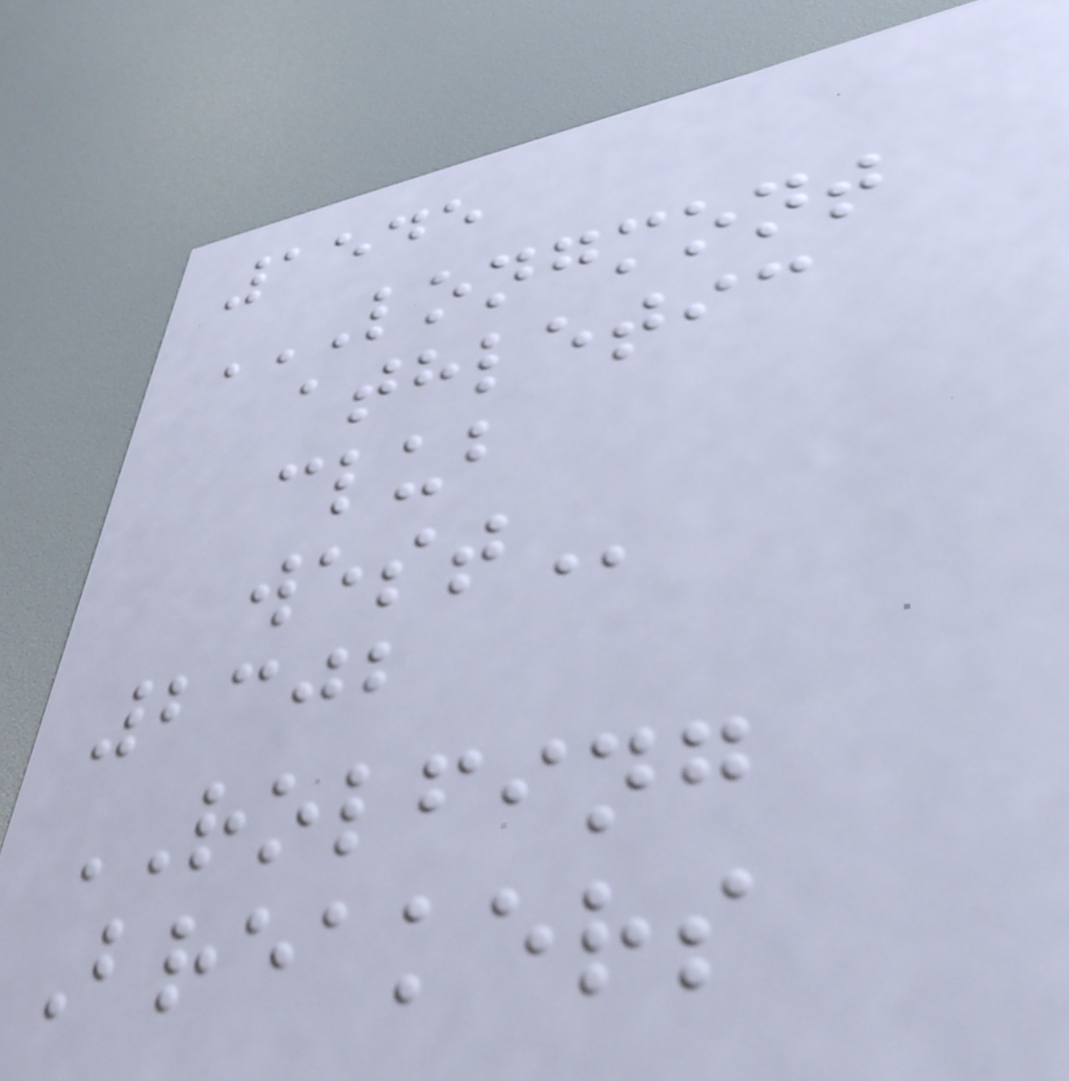1545
LONGMONT
ATHLETIC
CLUB
WEST
2302
ROLFING
Breakers
